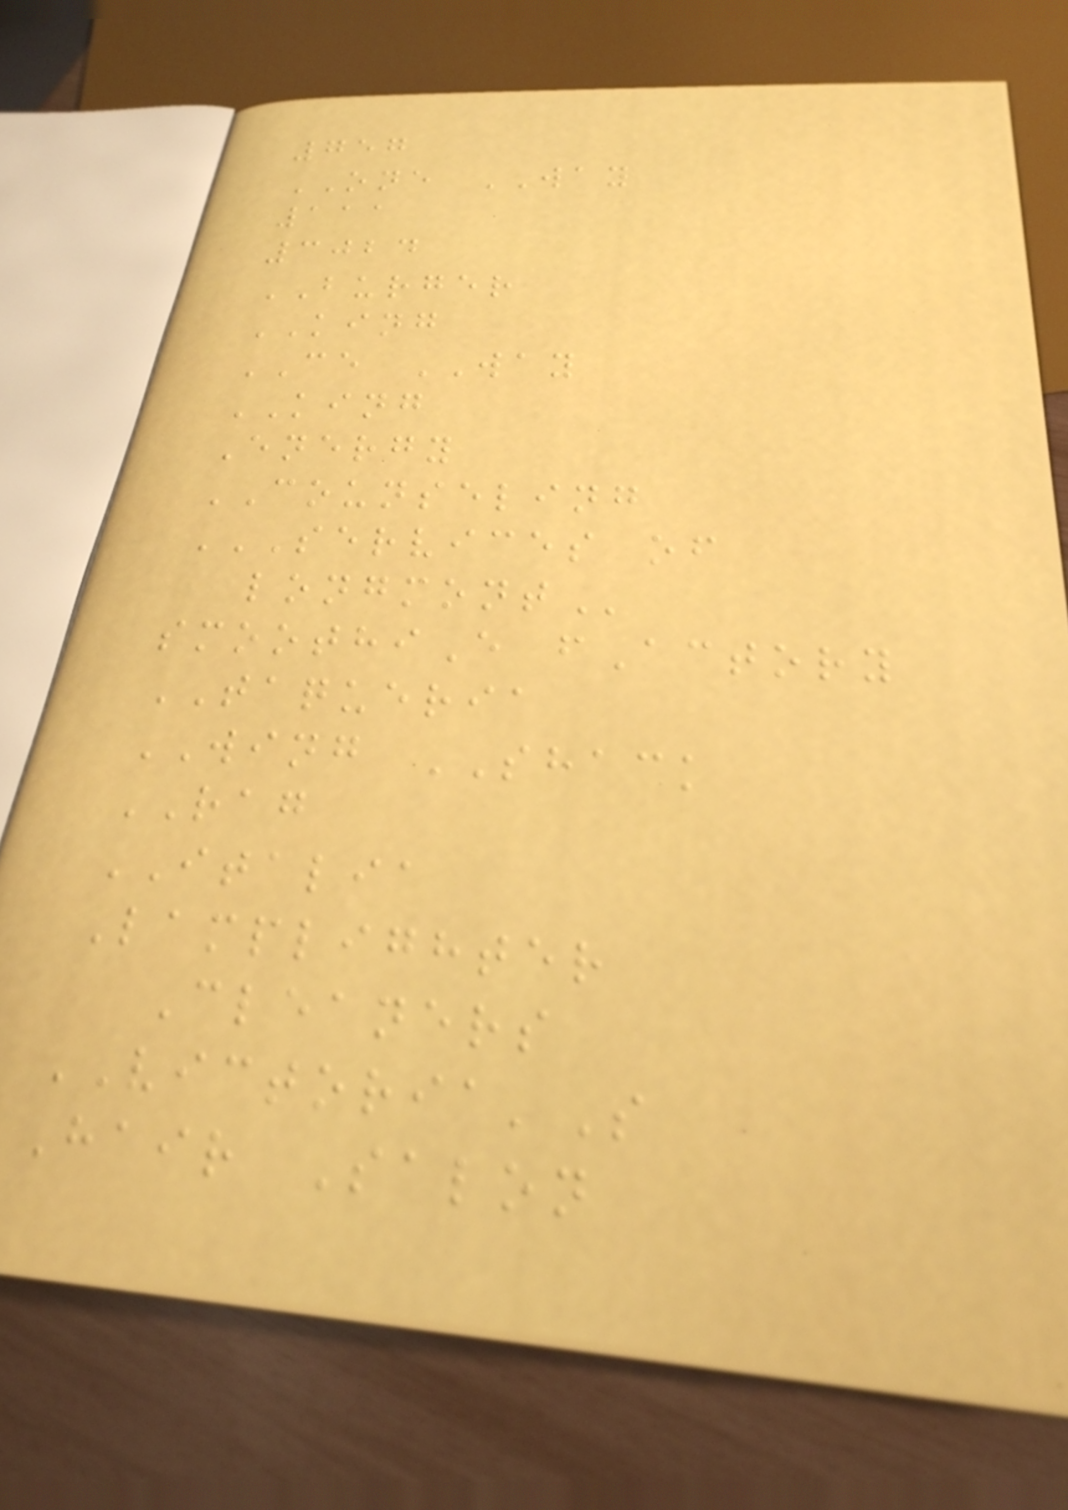757
ONE WAY
111
3024
BURGER
KING
CE WAY
KING
Energy
COUNSELING
SERVICES OF
LONGMONT
smoothiE fActory
TAQUERIA
WING SHACK
RAG
ITALIA
Lamplighter
Cleaners
VICTORIA'S
Hair Salon
